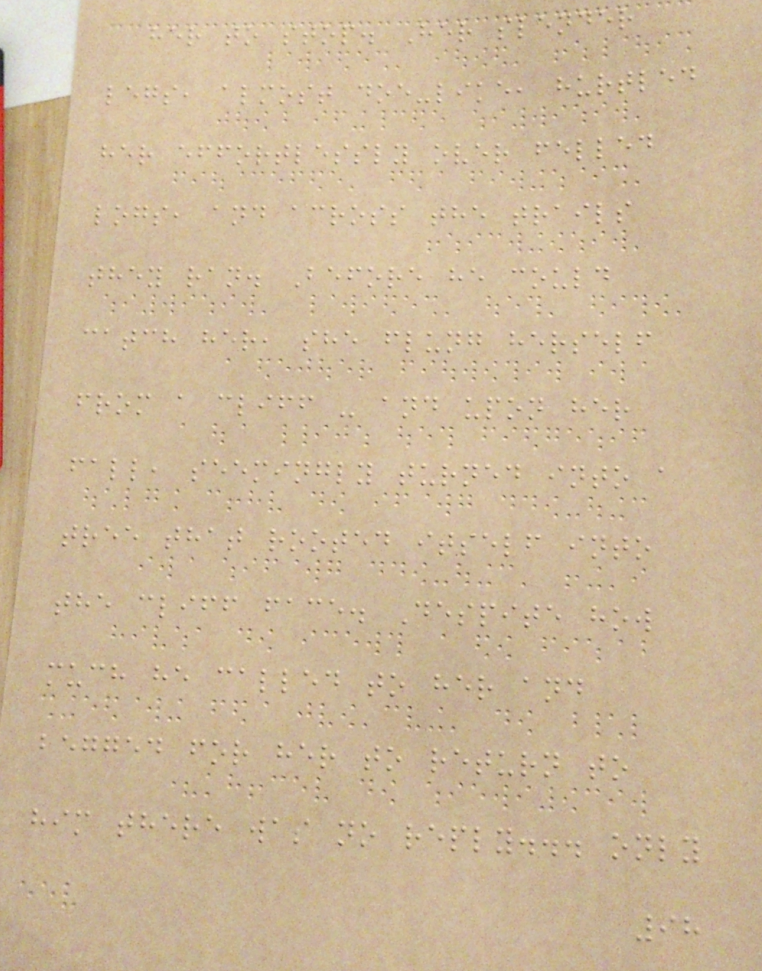her to stop. Her slender
legs, almost doe-like, hurtled
her effortlessly over felled
logs, and across the trails
they ran. Before he could
catch her, she flung herself
from a cliff - and upon her
fall, seemingly turned into a
tree that rooted itself into
the cliff face. Despite how
much he called to her and
begged for her to return to
him there was no reply... only
98
